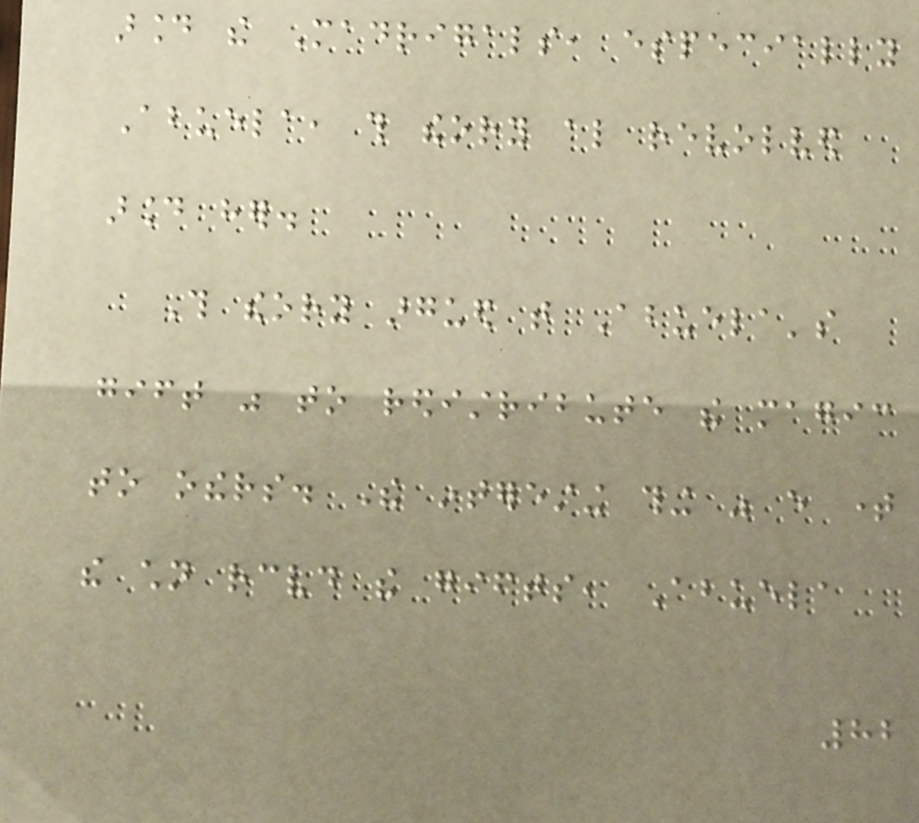around the Madrigals, especially
Abuela, this theory also revolved
around her.
This theory argued that Abuela's
gift was to redistribute the magic
to others. The interesting thing was every time
the children received the gifts, Abuela
82
